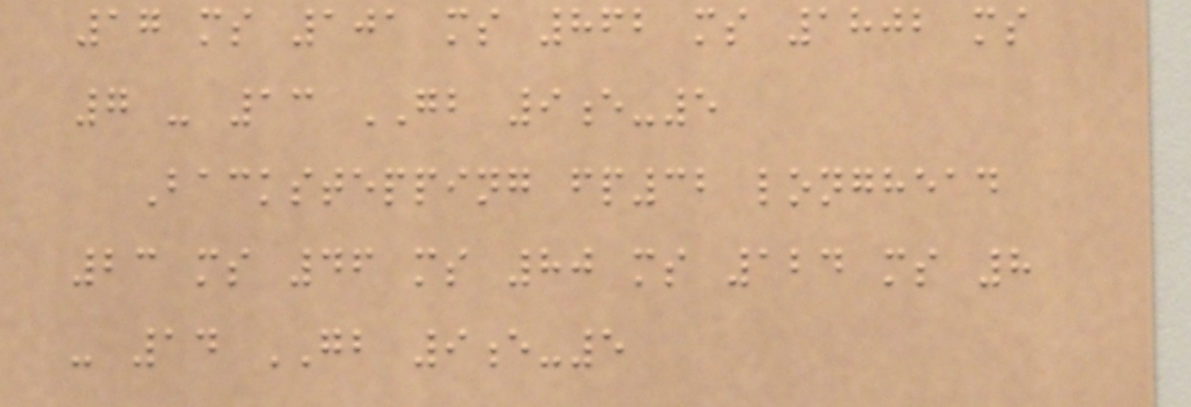17 ms 101 ms 862 ms 1802 ms
7 - 13 GB 9e-5
Backstepping fp32 longhead
23 ms 46 ms 80 ms 124 ms 8
- 14 GB 9e-5
